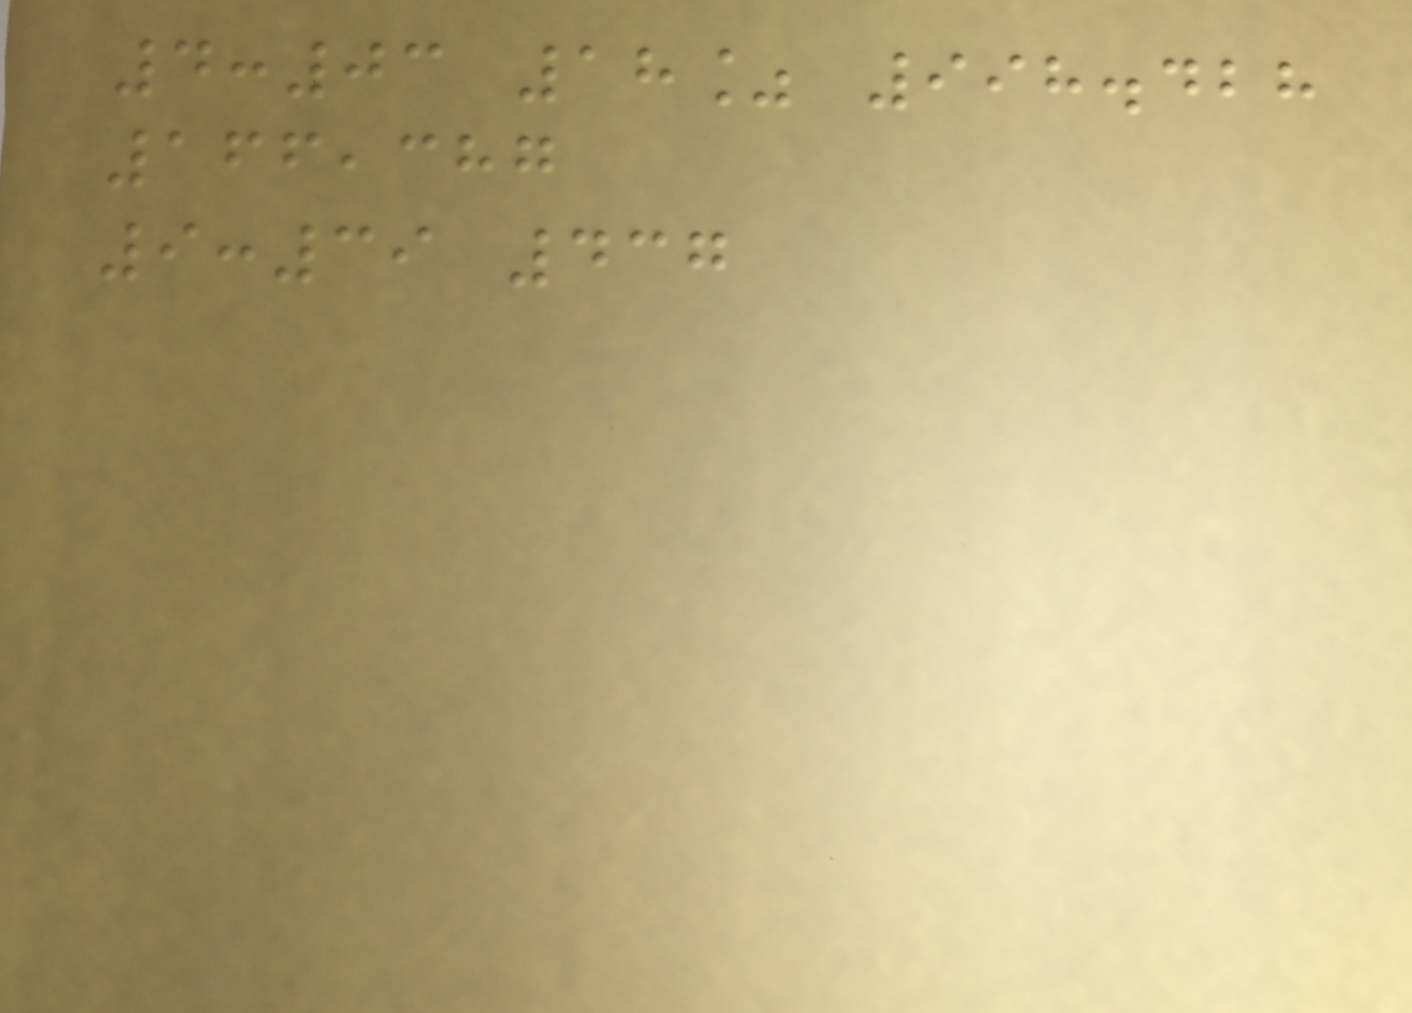4:03 18% 998.428
166,387
9:39 437
